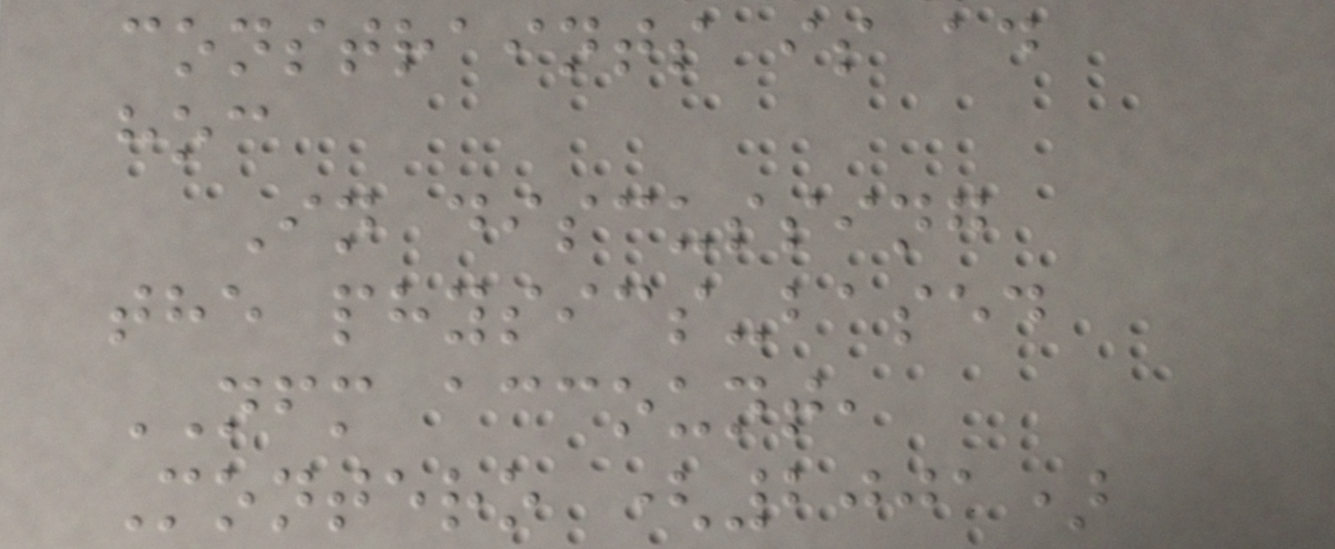constraints is ad
hoc
In discussing
the physics-based
NFM account,
Montero (2001)
